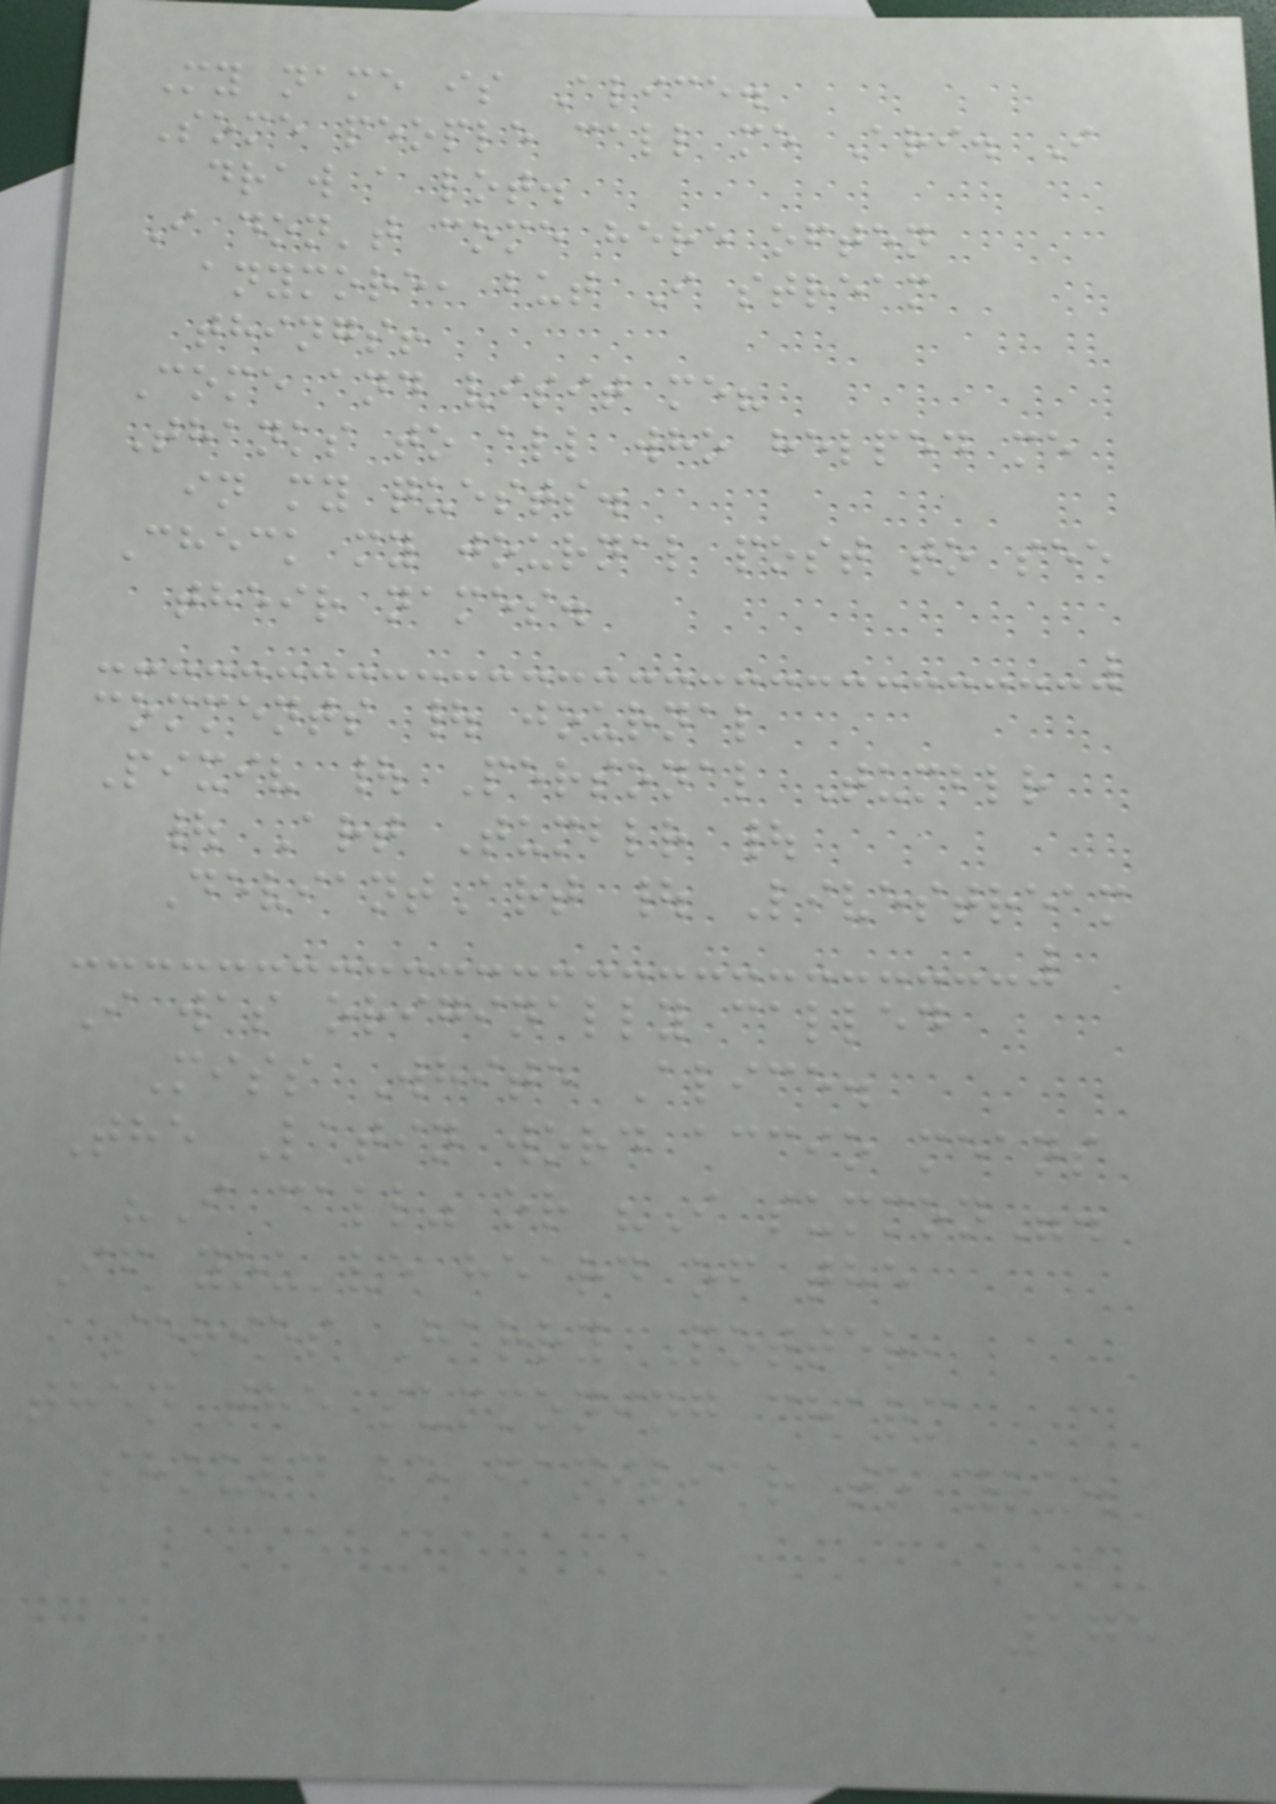My name is Alice.
Some people call me Ari. I
draw a lot.
I don't come here often
anymore, but I stream
things!
Come and visit me?
Thanks to all who helped me
in my quests.
Check my journal post to see
their names.
comments | journal
Pixiv | Personal Tumblr
| Art Tumblr |
DeviantArt | Livestream
I was originally called
Miss White Alice.
The Latin word accio means
"I call" or "I summon".
If you've heard of the
series Harry Potter,
then the summoning charm
should be familiar to you.
175
